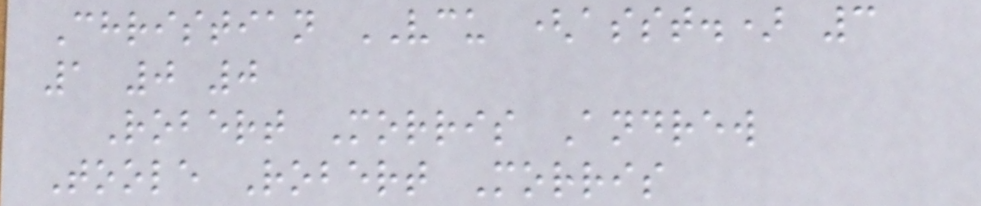Christian VCU (asst.) 3
1 0 0
Robert Morris Andrew
Toole Robert Morris
